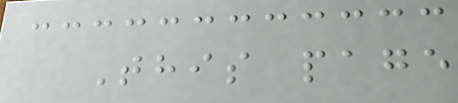This page
